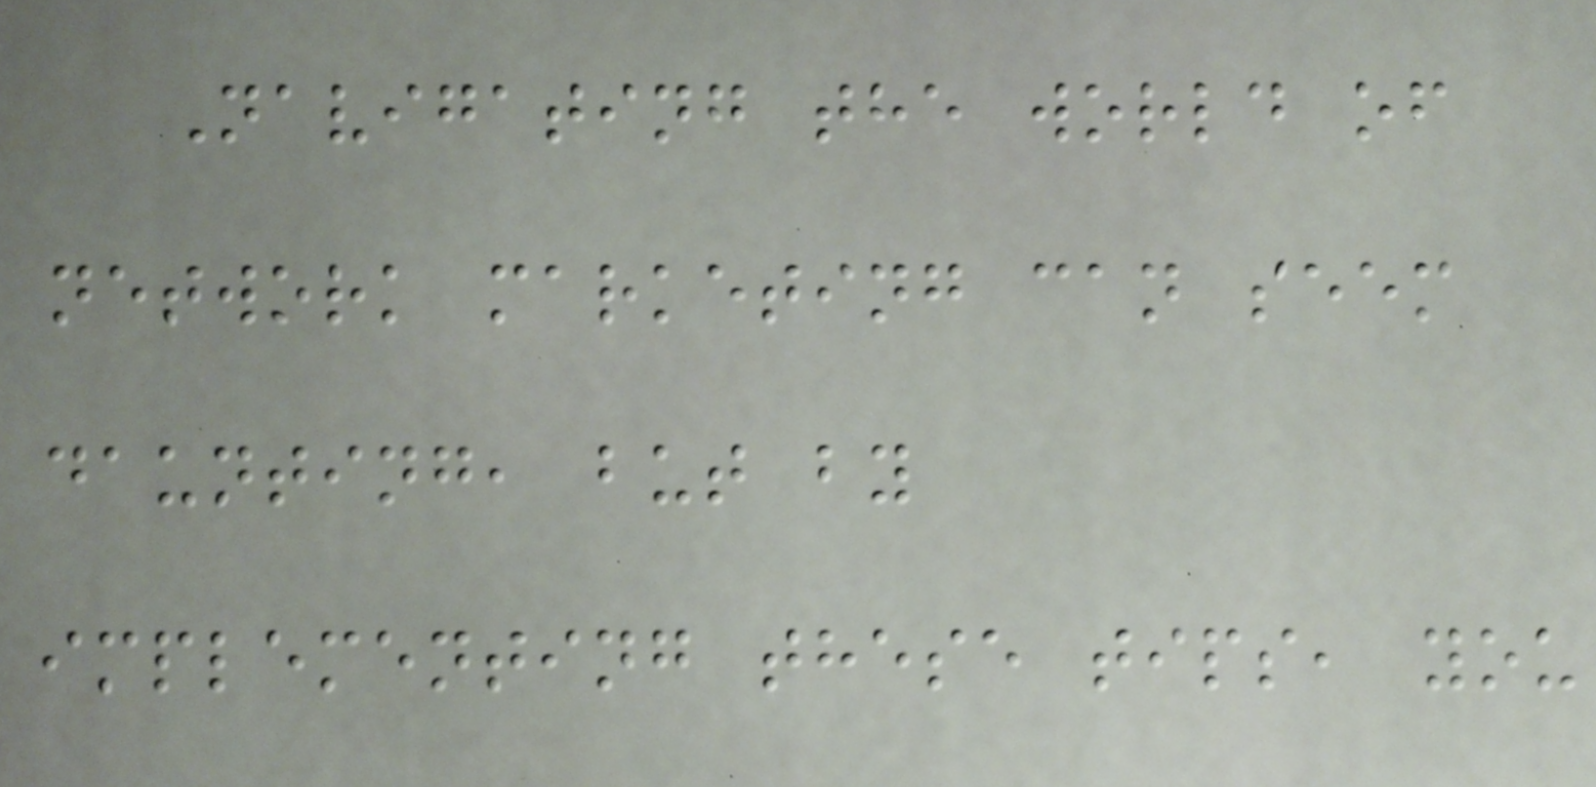Navigating the world of
network marketing can seem
daunting, but by
implementing these tips, you
